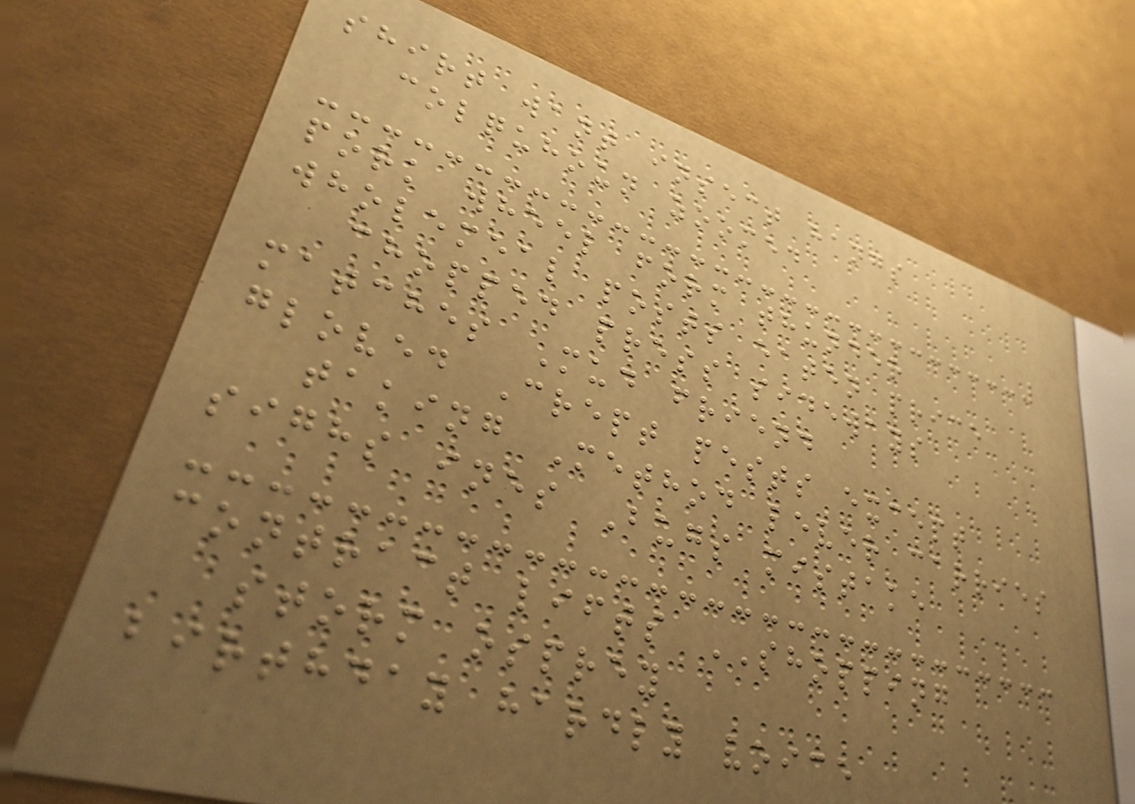shirt want insect hangs
colquhoun zoomed
pork wheel form thunder
wholemeal posts eaten price
chopped press sideways
matches Mud friend
gloved Crept pests except
taking Method lever carries
sighs ines Bugs mistake
contract lifts SHOPPING
storm osprey
birthday hardly voice
